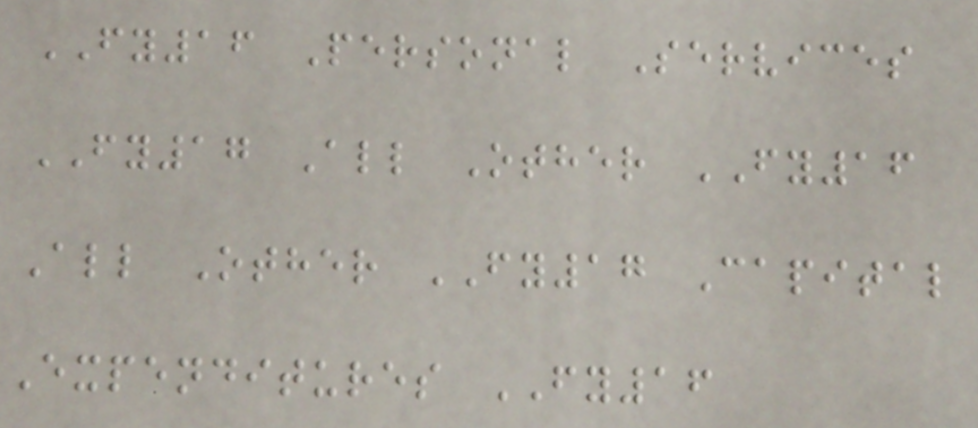FY16 Personal Services
FY17 All Other FY16
All Other FY17 Capital
Expenditures FY16
